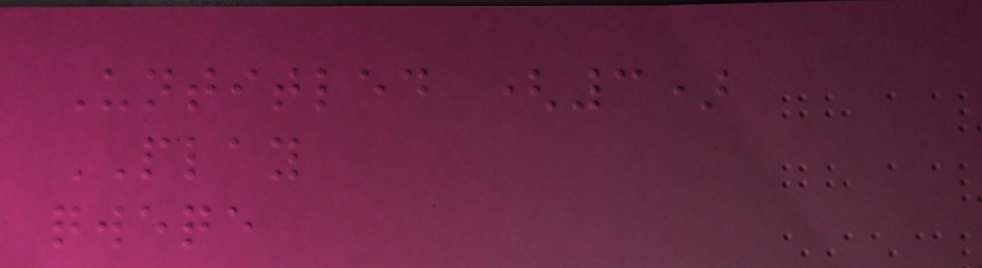Untitled (3)
PLAY
qweqe
